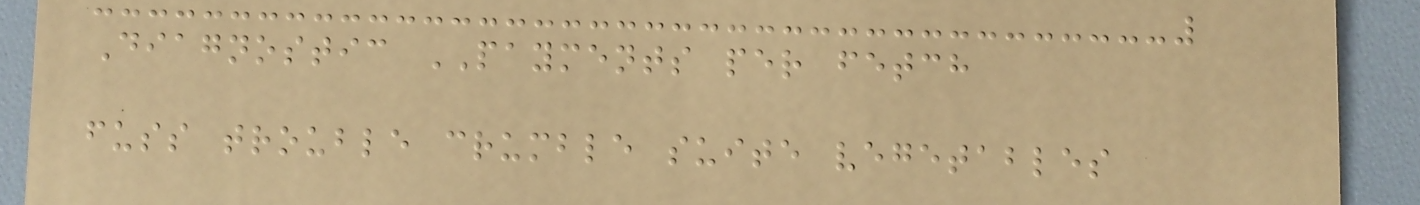Diagnostic PAYMENTS per fetch
fuss trouble crumble suite vegetables
